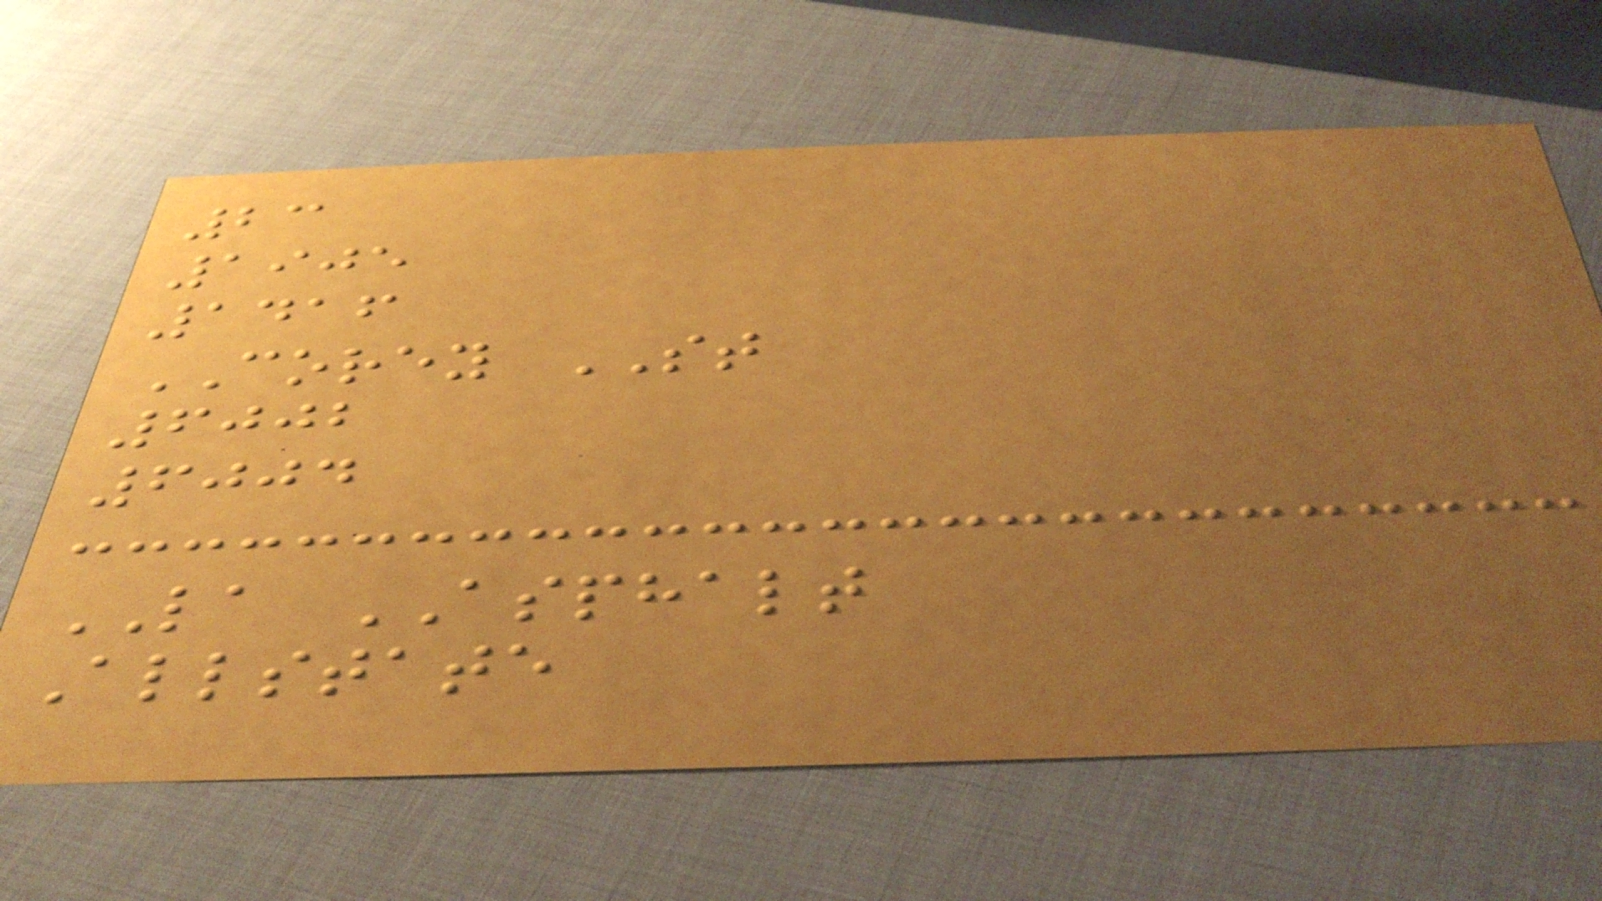23
1905
1416
COREY ST
6002
6004
LA ASPHALT
Allstate
